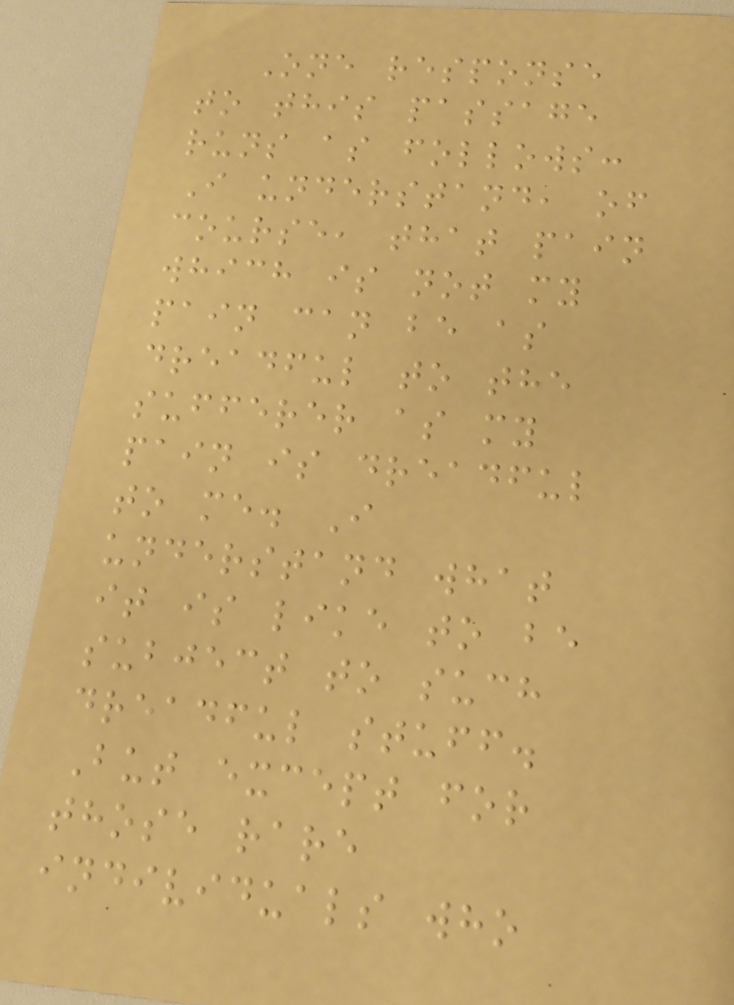One response
to this passage
runs as follows:
I understand, of
course, that pain
which is not my
pain can be as
dreadful to the
sufferer as my
pain is dreadful
to me. I
understand what
it is like to be
subject to such
dreadful stuff.
But except for
those rare
individuals who
